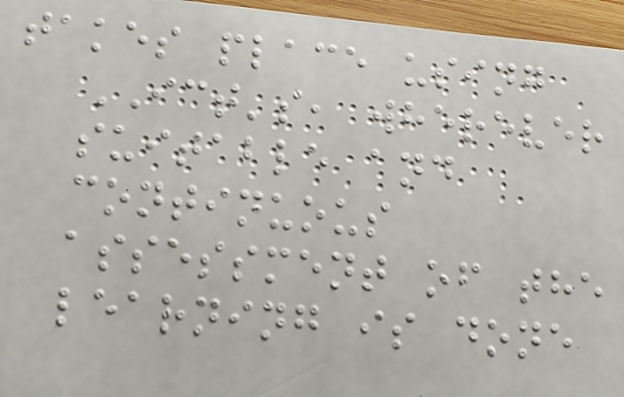takes place using
ICT's, wherever
suitable and
continuous
assessment of the
learning is done
